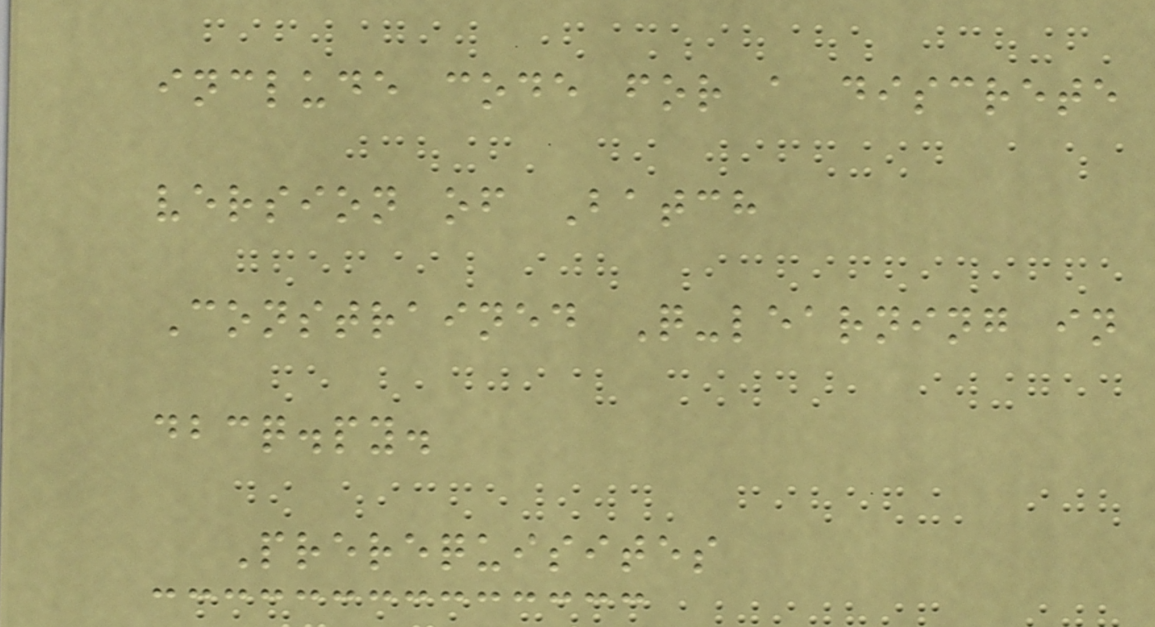include code for a discrete
version of Batch
Constrained Q-learning in
dbcq.py.
Prerequisites
